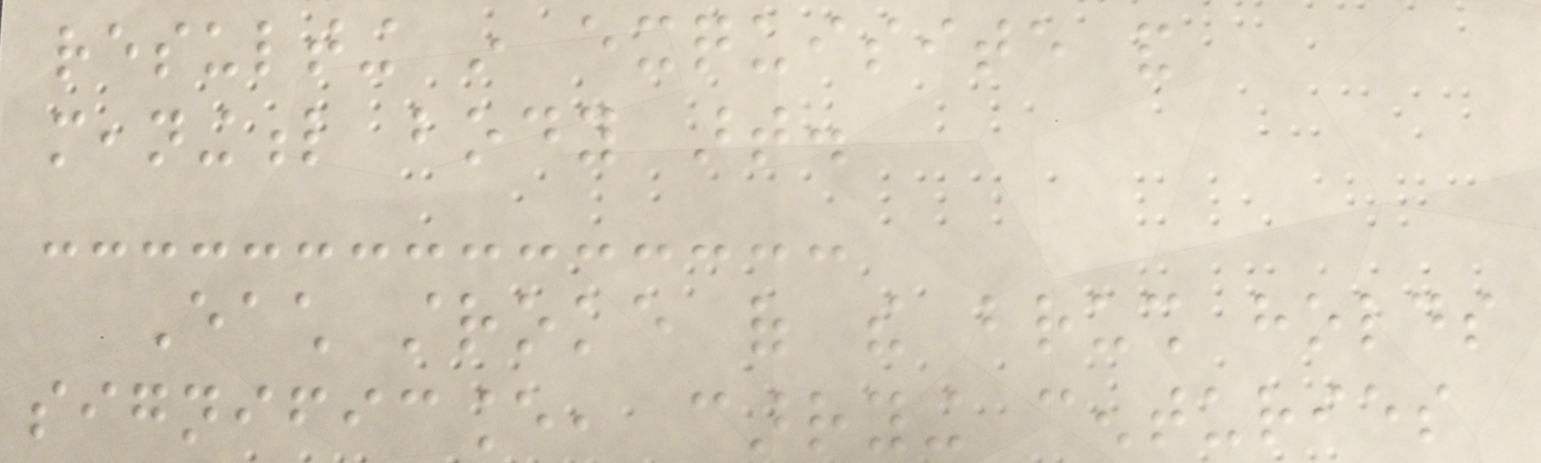resulting in exquisite and
meaningful body art.
Each stroke of the brush holds
significance, carrying centuries
